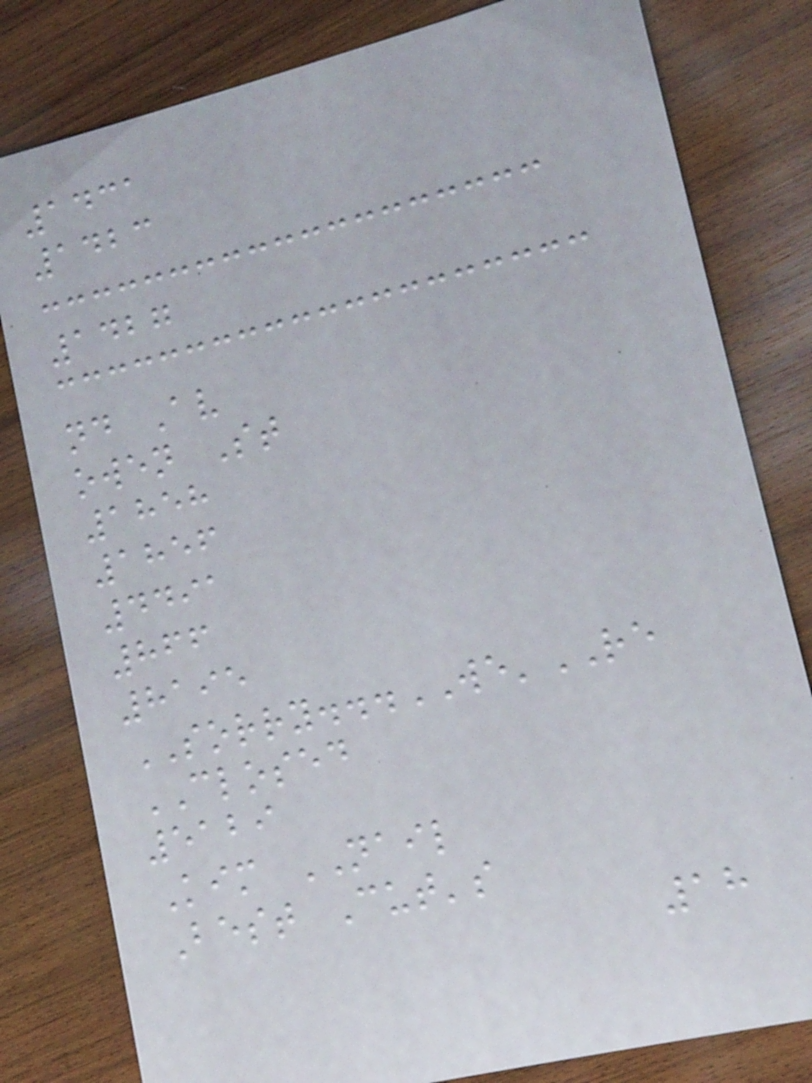1431
1423
1427
nd Av
owen St
1858
1856
4491
866
8195
SORRY...WE'RE
CLOSED
5129
Kim NAIL
Best Cut's
18
